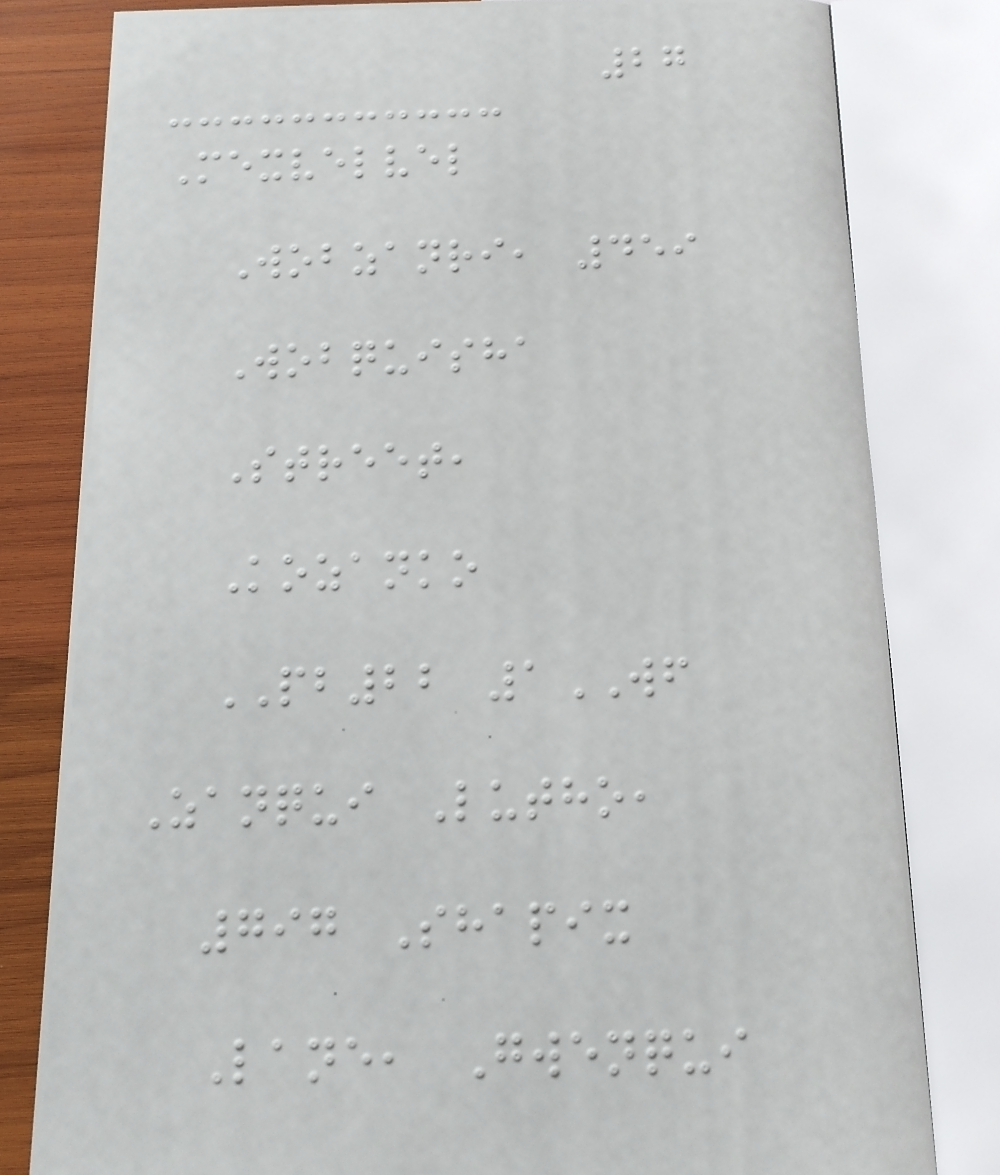27
Mexvelvel
Wobzanri, 459
Wobquisha
Street,
Kozanko
PB22 1WF
Zanqui Lutho,
797 Shapix
Lane, Gwenqui
